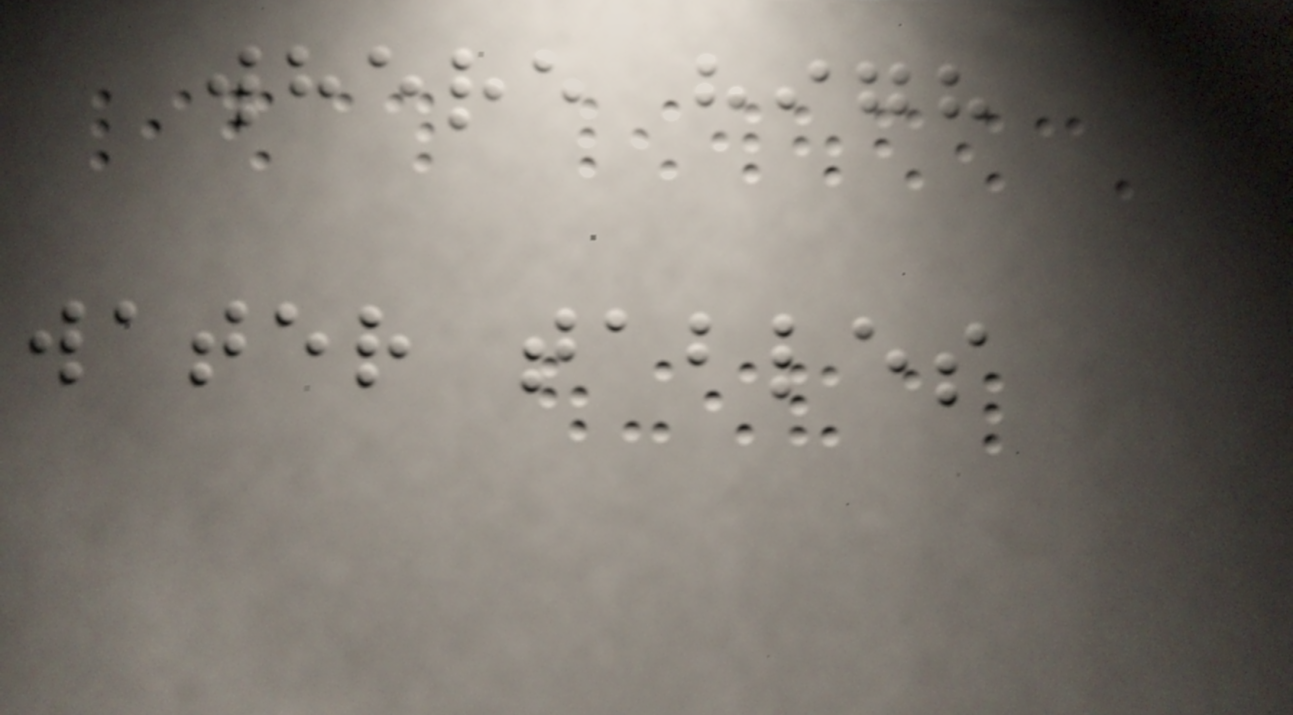where high
water tables
